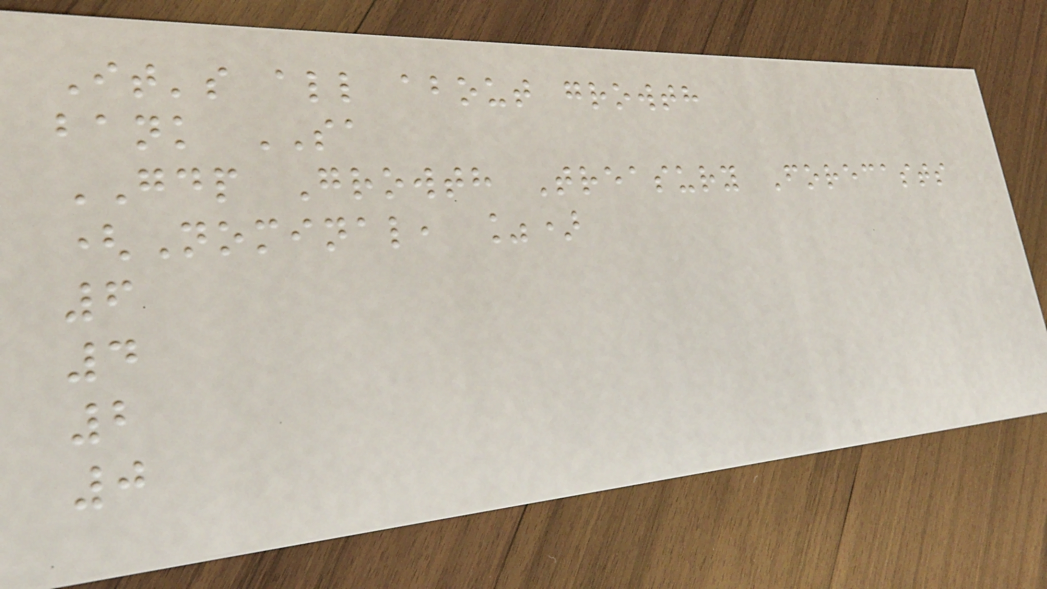It's all about growth
bank SA
GDP Growth Treasury Forecasts
(Nominal, %)
6
4
2
0
